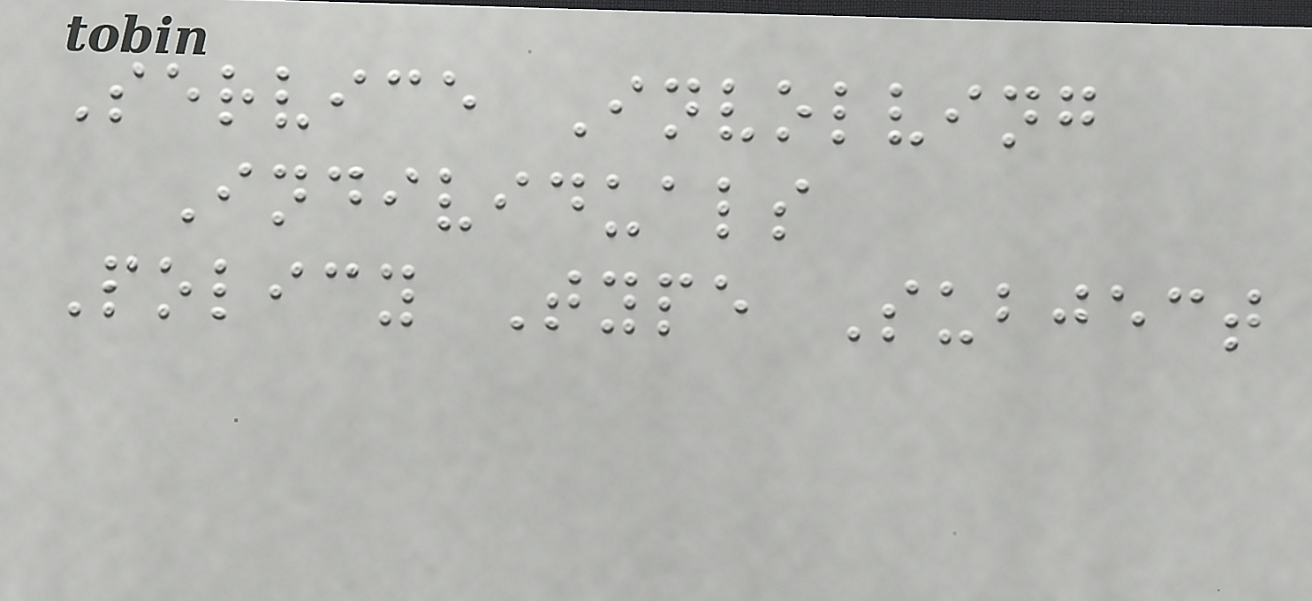Service Involving
Individuals
Policy Type Subject
